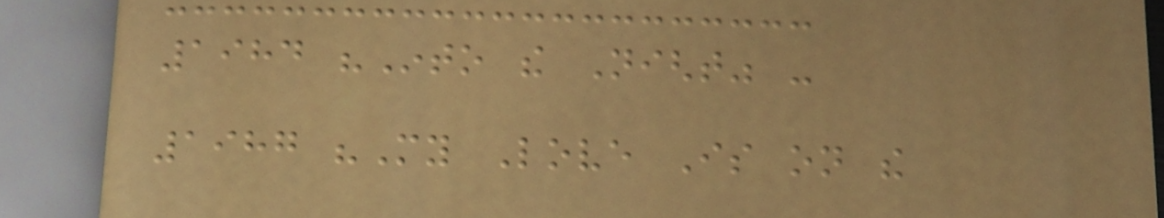1984 "Into the Night" -
1987 "My Love Is on the
